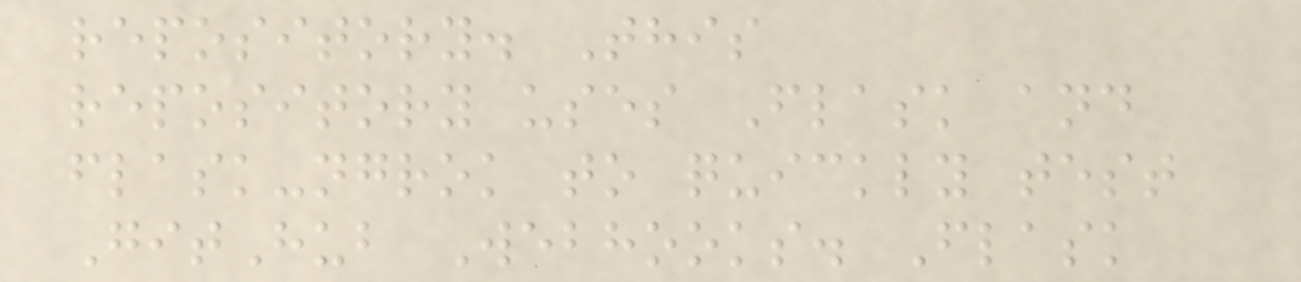repository. This
repository uses Flask and
flask-ngrok to quickly test
GitHub Webhooks. Flask
